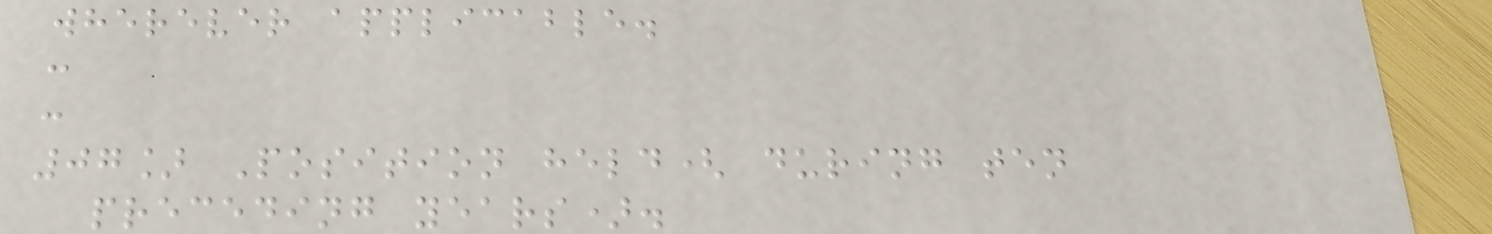wherever applicable.
:
:
07] Position held( during ten
preceding years).
